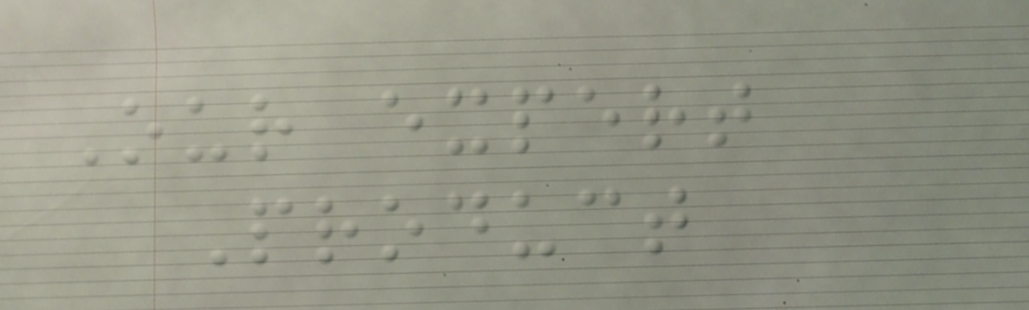Our expert
Product
